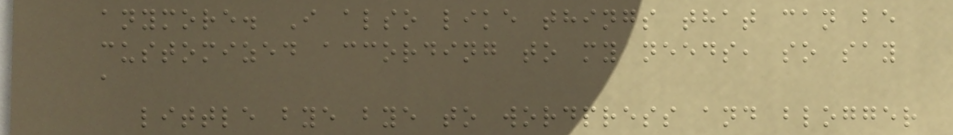anymore. I also like things that can be
customized according to my needs, so say
a
little bye bye to wordpress and blogger
